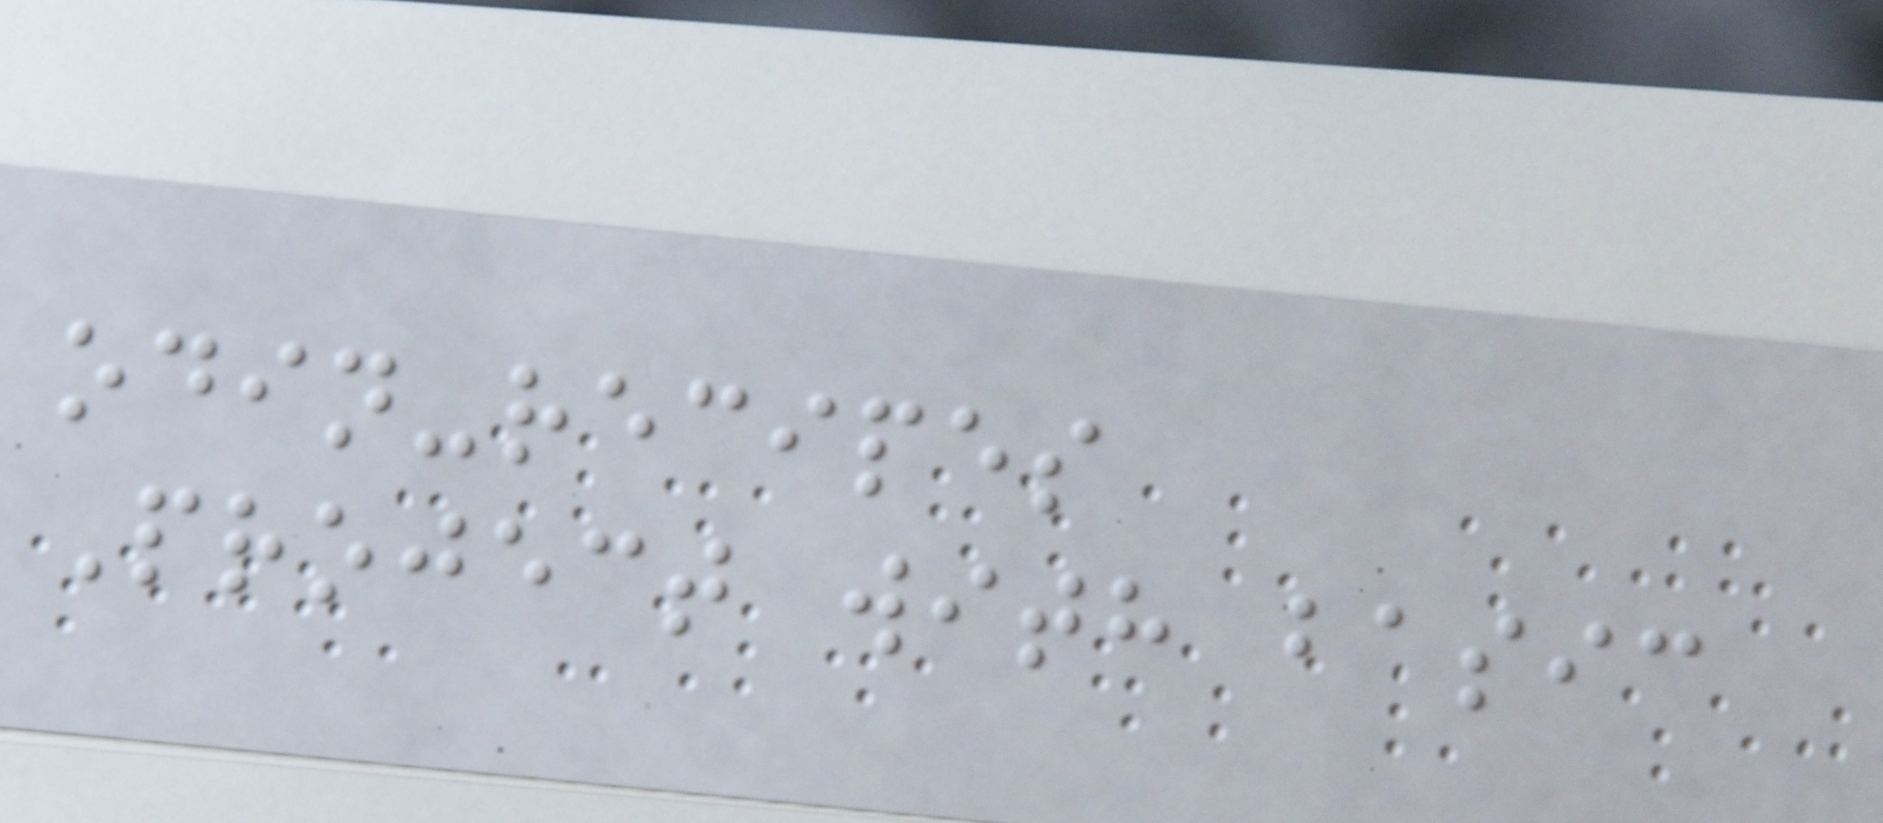odin-recipes
Project with basic
